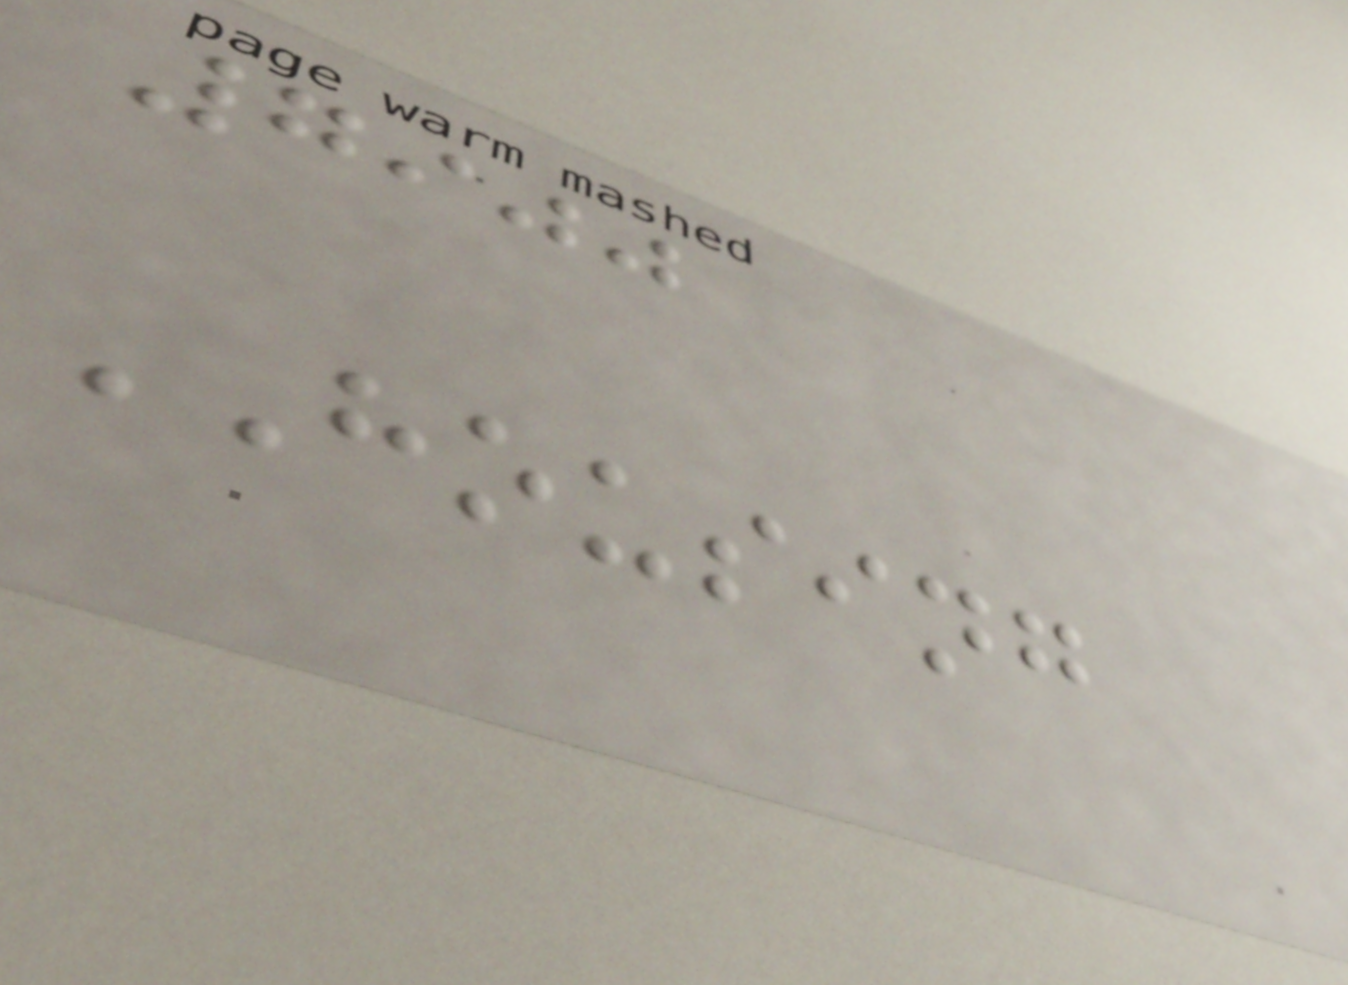7900
HOUSING
